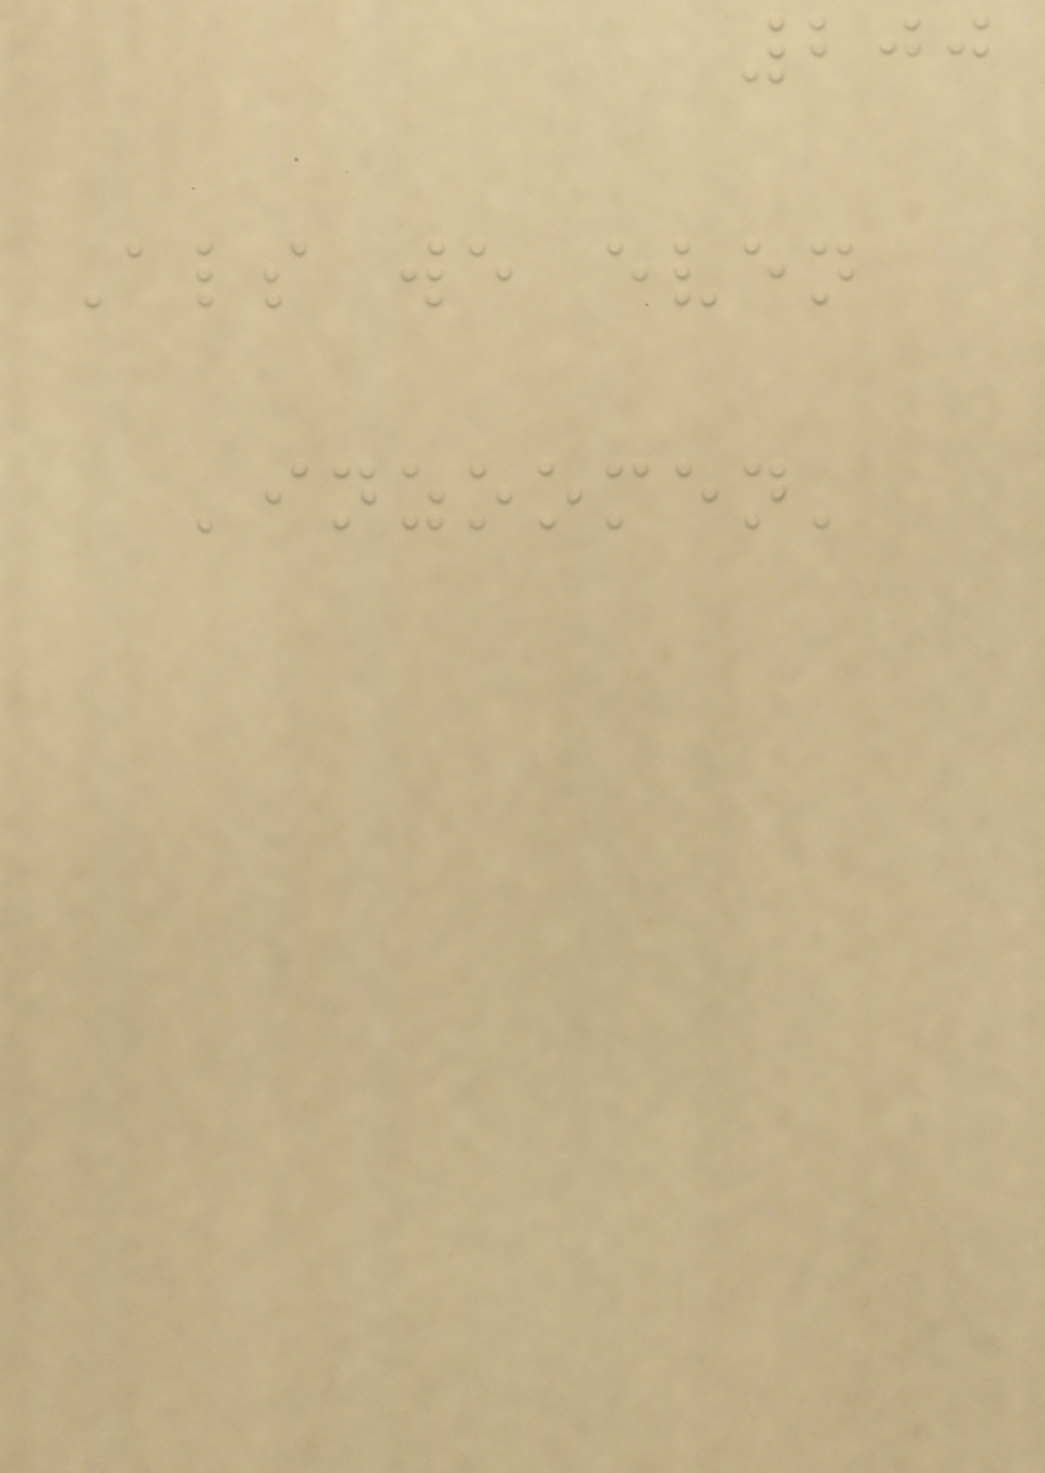200
Als we even
'inzoomen'
